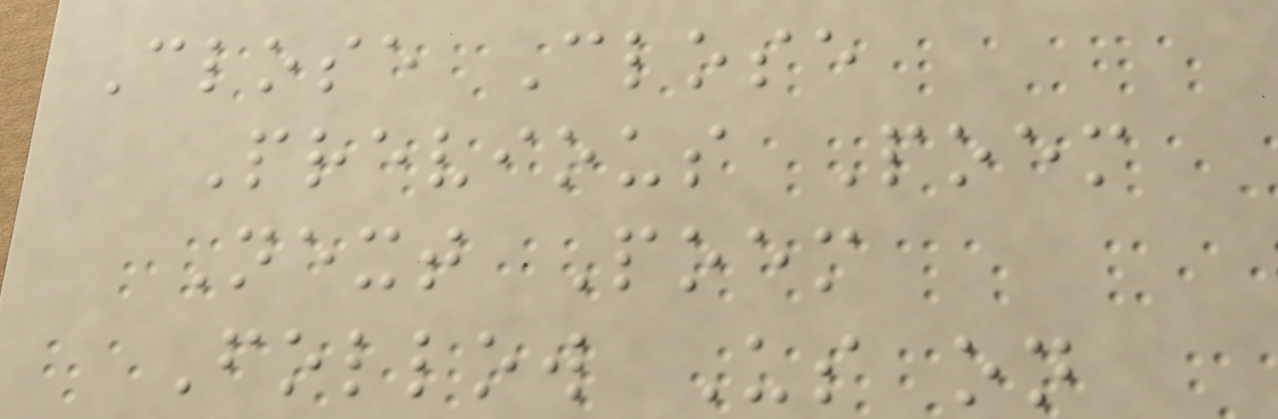Close Close
Previous Poem
Next Poem
Follow Us on
